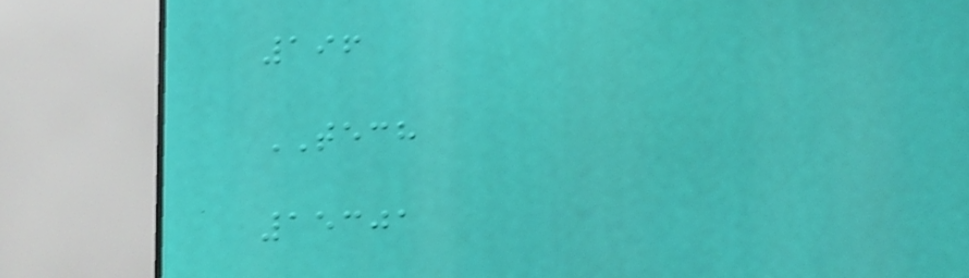196
TECH
15301
